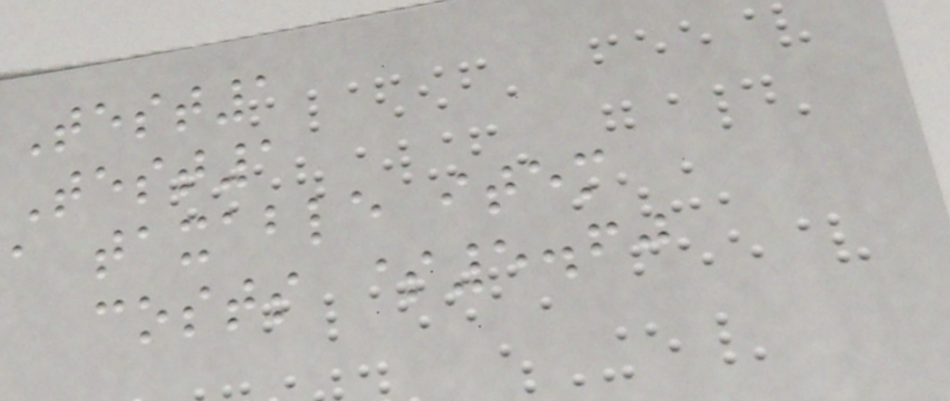Test1
Test1
a taxable item
costs $5.60
